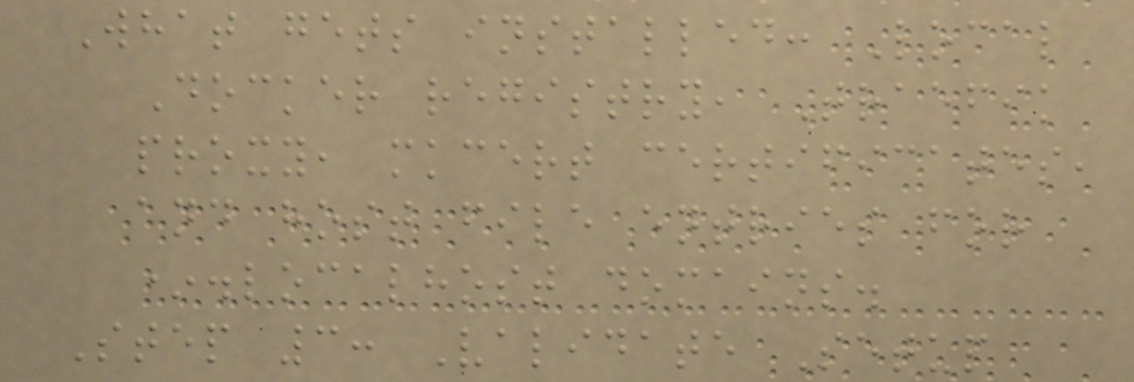What gets installed: Local
Docker registry, Traefik
proxy, mkcert certificates,
and host file entries for
*.localhost domains.
Step 3: Validate Setup
